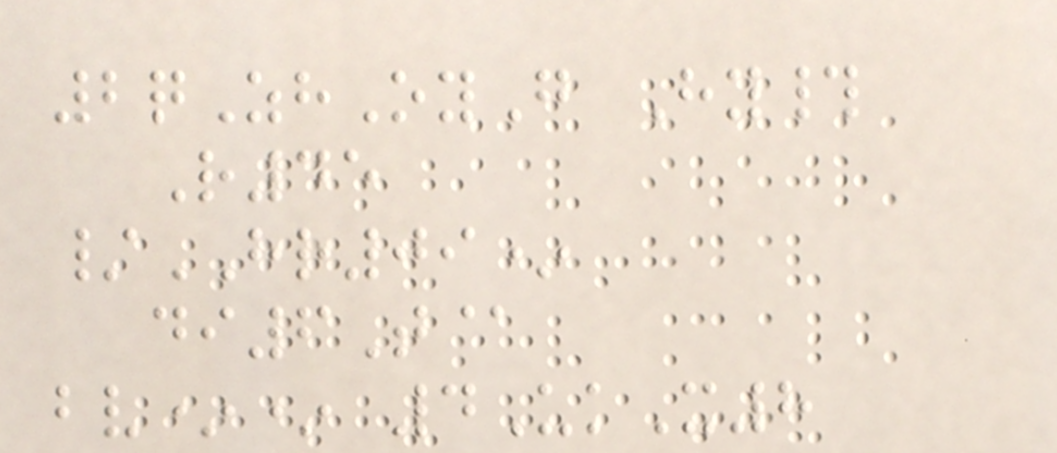2qZhOyG Hy#
R45
/HR09*
di6T@
bv** 4UkX8
